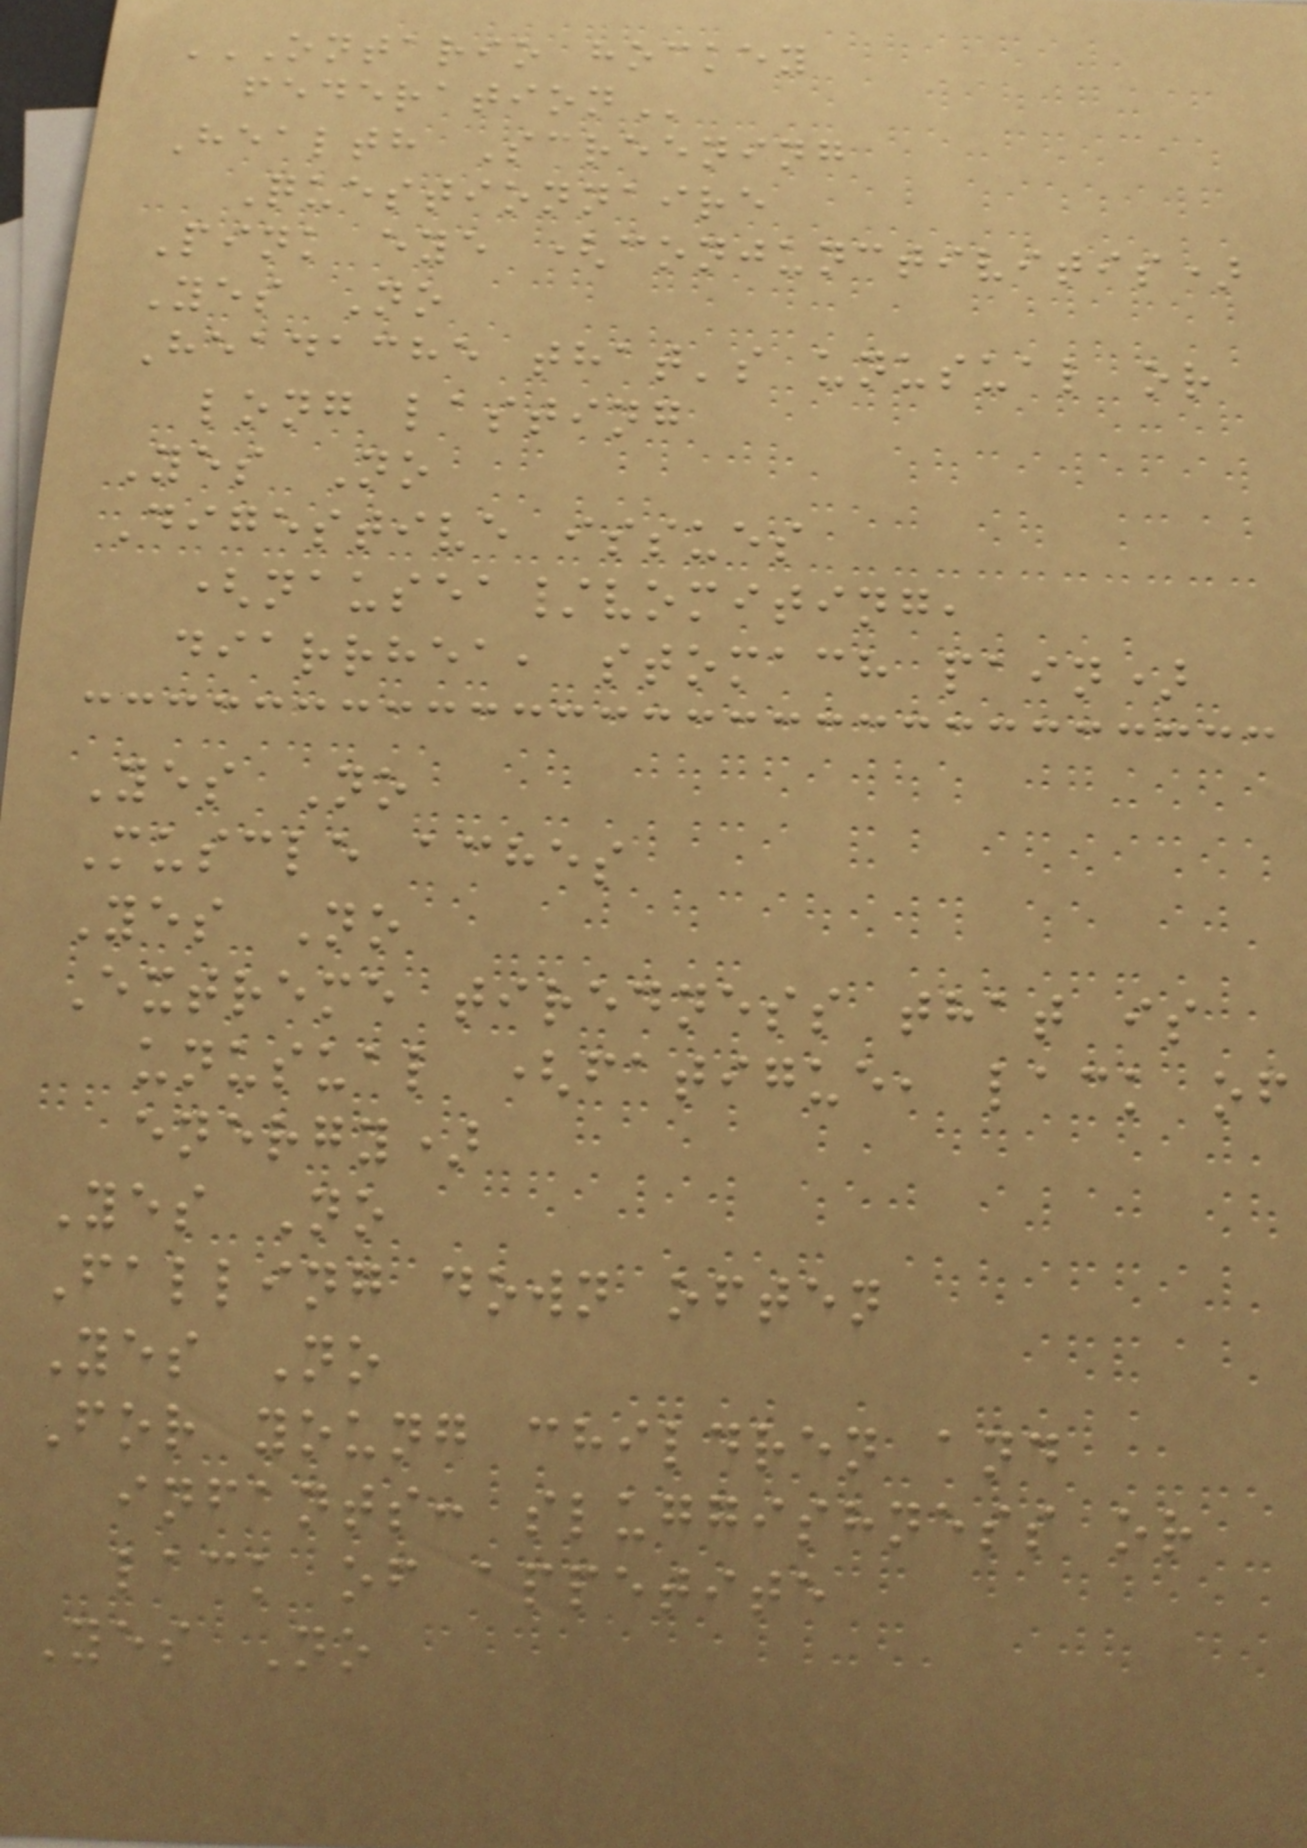ONTARIO HOCKEY
FEDERATION
Health Screening
Questionnaire
Pink eye (conjunctivitis)
Yes No
Headache that's unusual or
long lasting
Yes No
Digestive issues
(nausea/vomiting,
diarrhea, stomach pain)
Yes No
Muscle aches
Yes No
Extreme tiredness that is
unusual (fatigue, lack of
energy)
Yes No
Falling down often
Yes No
For young children and
infants: sluggishness or
lack of appetite
Yes No
